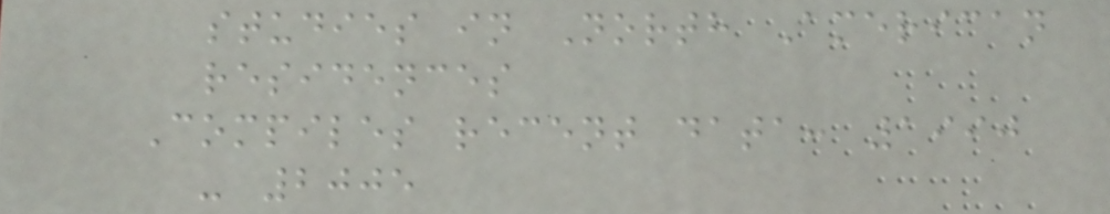studies in North American
residences
Compiles recent data: 1990
- 2005
